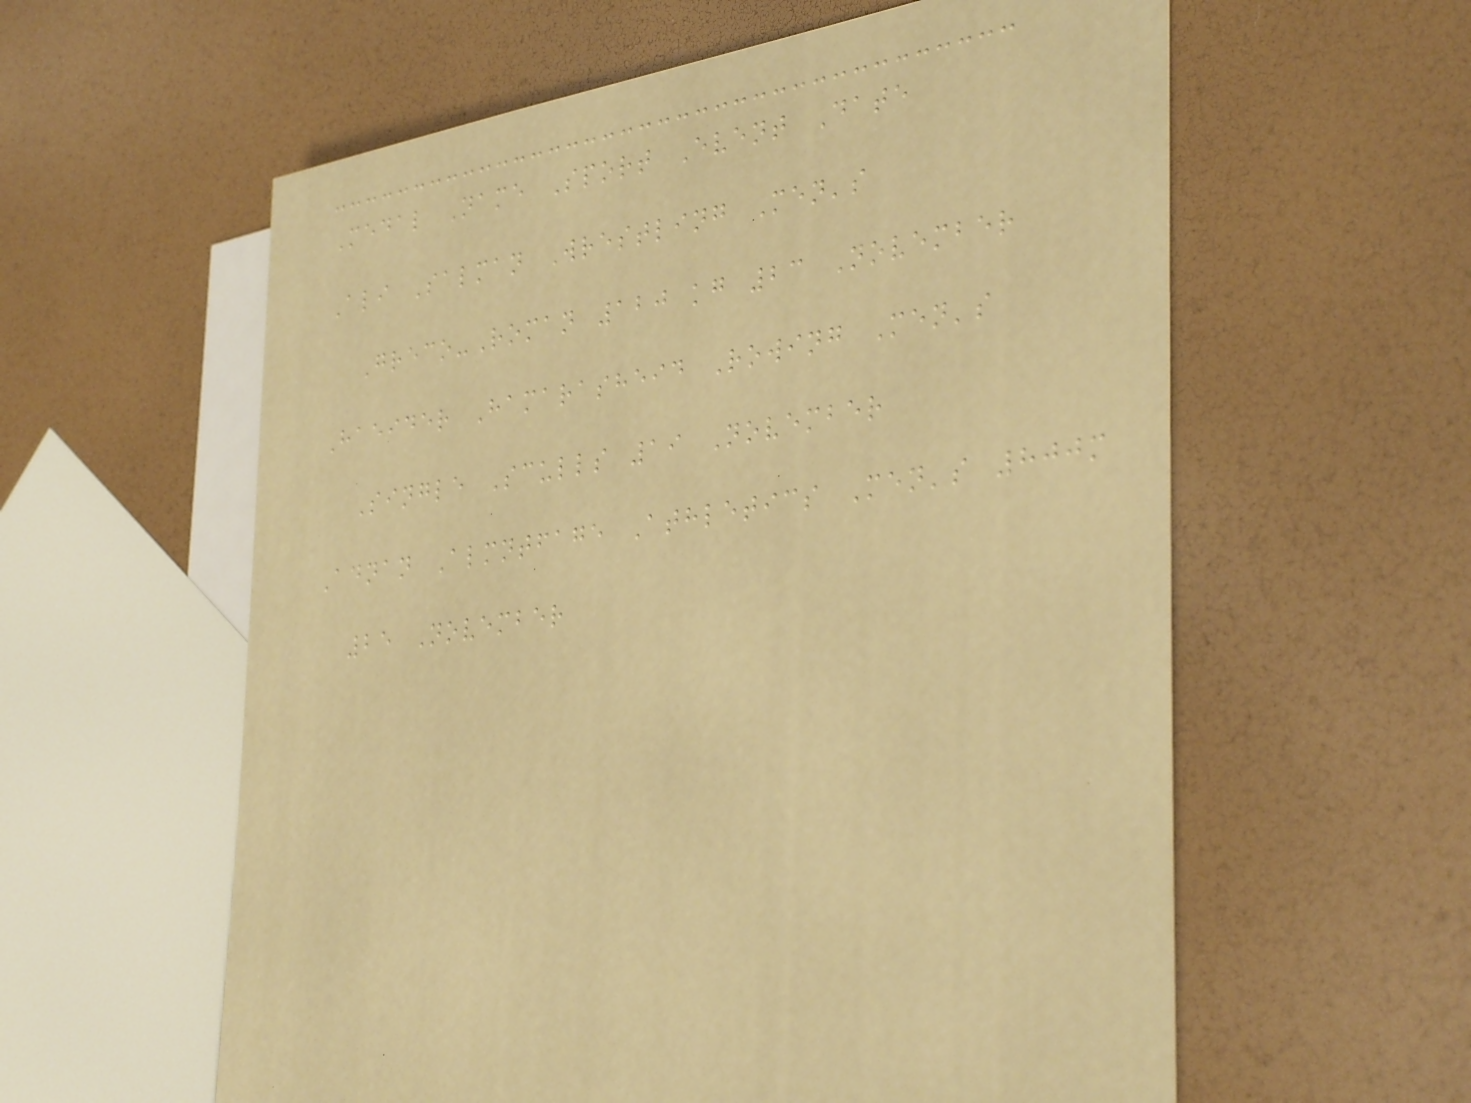Medal Name Sport Event Date
Ali Salman Wrestling Men's
Greco-Roman 120 kg 23 November
Haeider Hamarasheid Rowing Men's
Single Sculls 19 November
Adnan Almntfage Athletics Men's 800m
25 November
